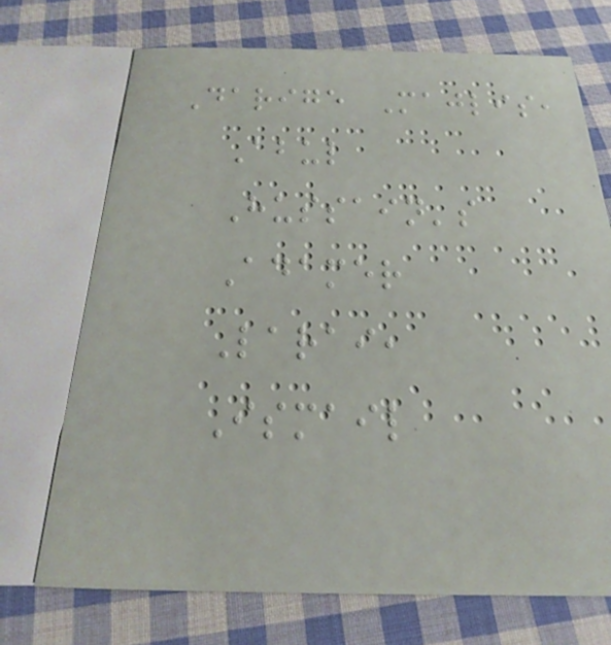Darige Majlis,
Abul
Hussain's
Adamer
Larai,
Ismail
